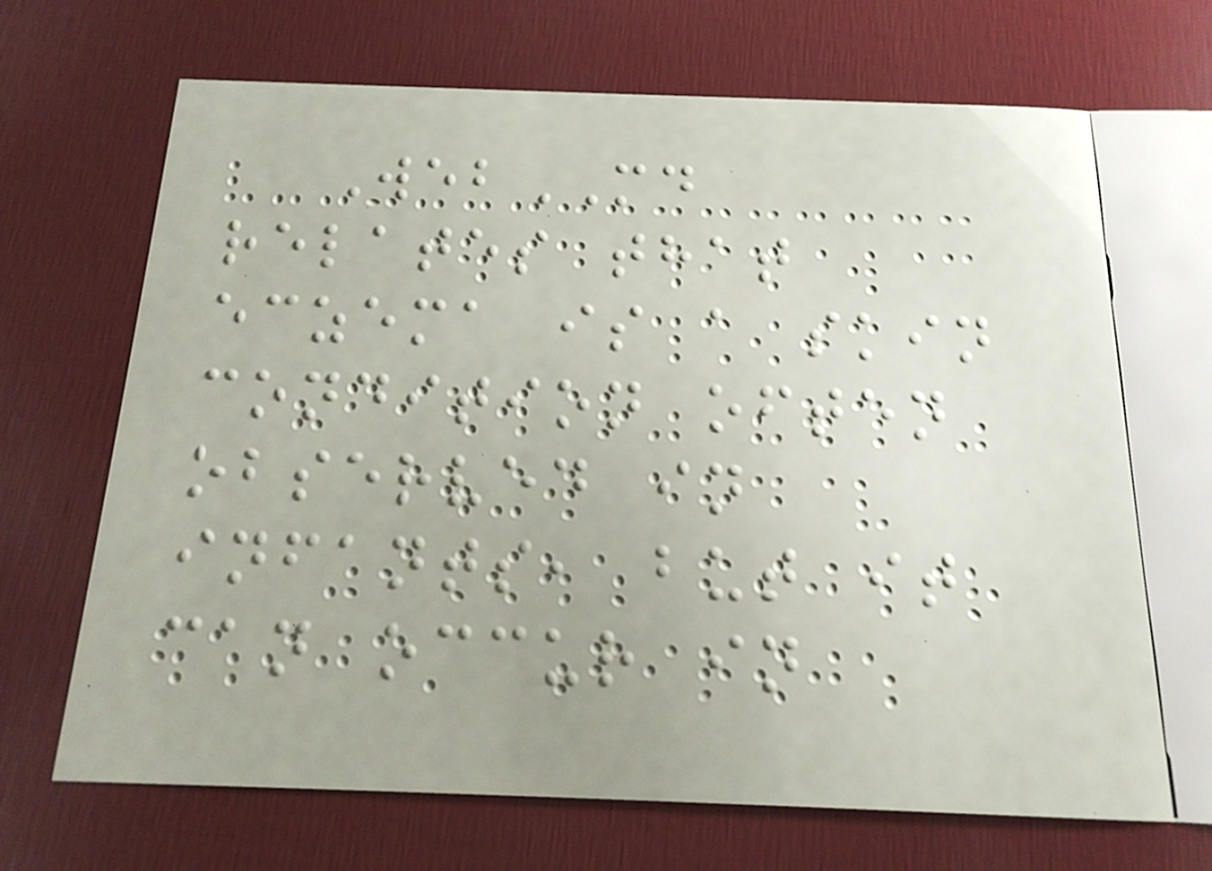WebMD
relates that
eczema is a skin
condition often
observed in
infants, but it
can occur in
